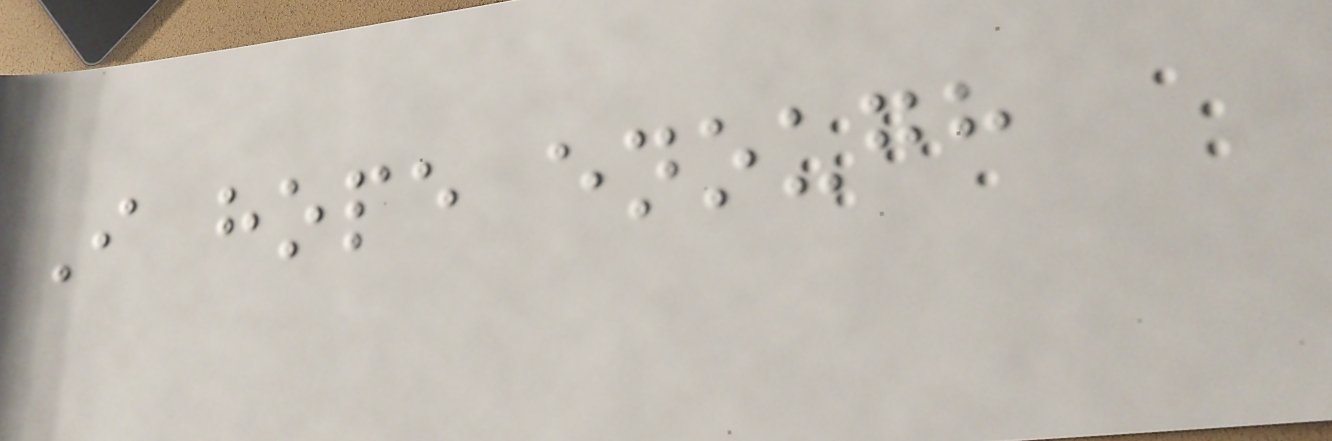I hope enough
